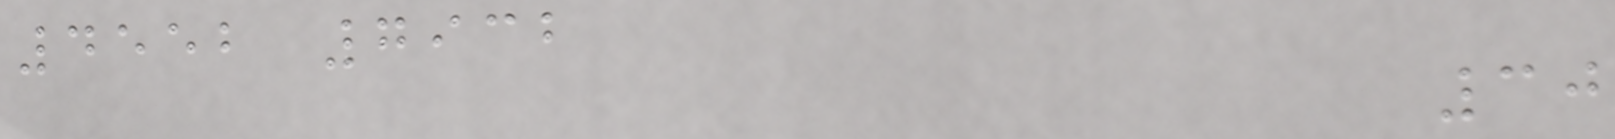4552 7932
30
